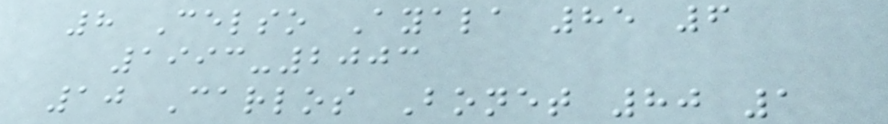8 Celso Ayala 85 6
1993-2003
10 Carlos Bonet 80 1
